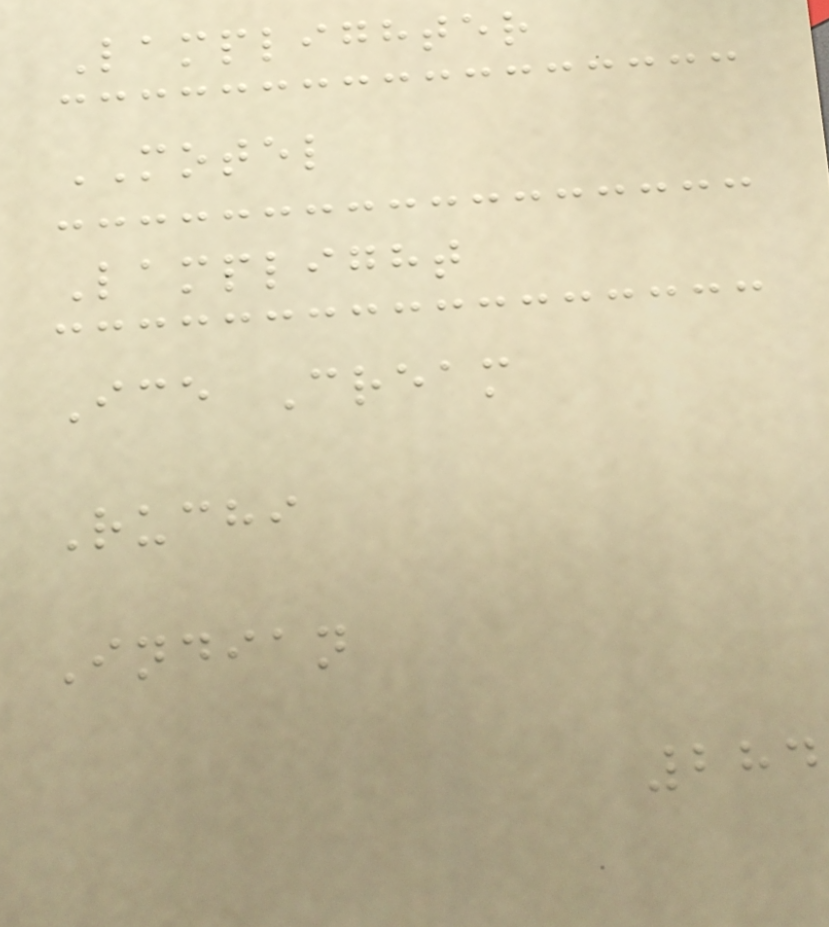Lamplighter
MOTEL
Lamplight
Ice Cream
Ruchi
Indian
284
